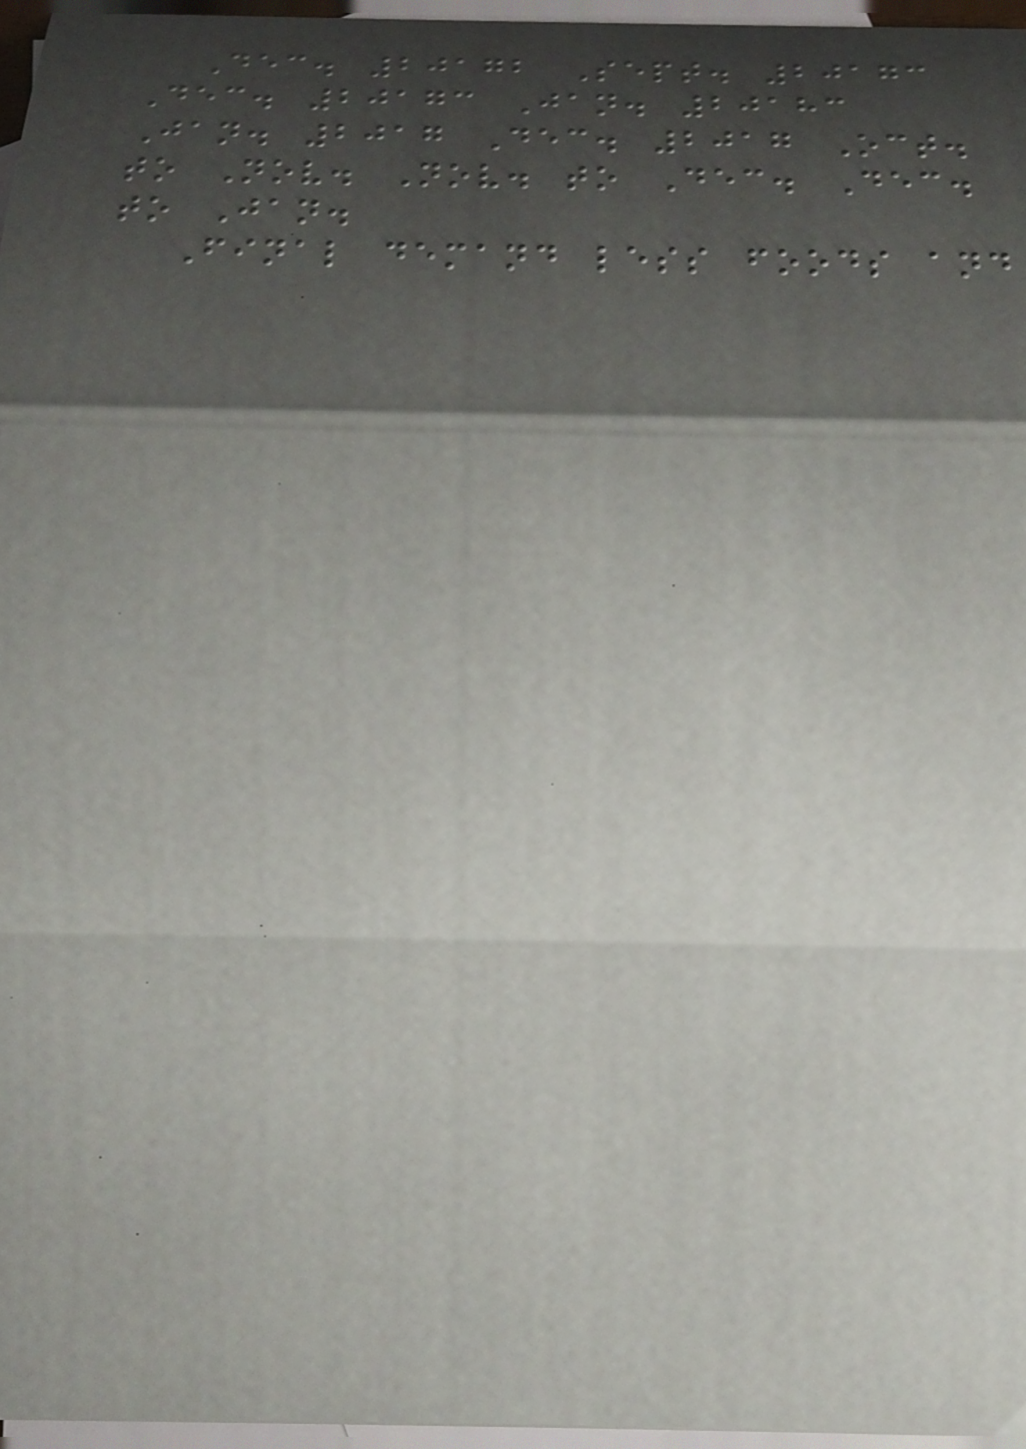Dec. 20172 Sept. 20173
Dec. 20173 Jan. 20183
Jan. 2017 Dec. 2017 Oct.
to Nov. Nov. to Dec. Dec.
to Jan.
Final demand less foods and
